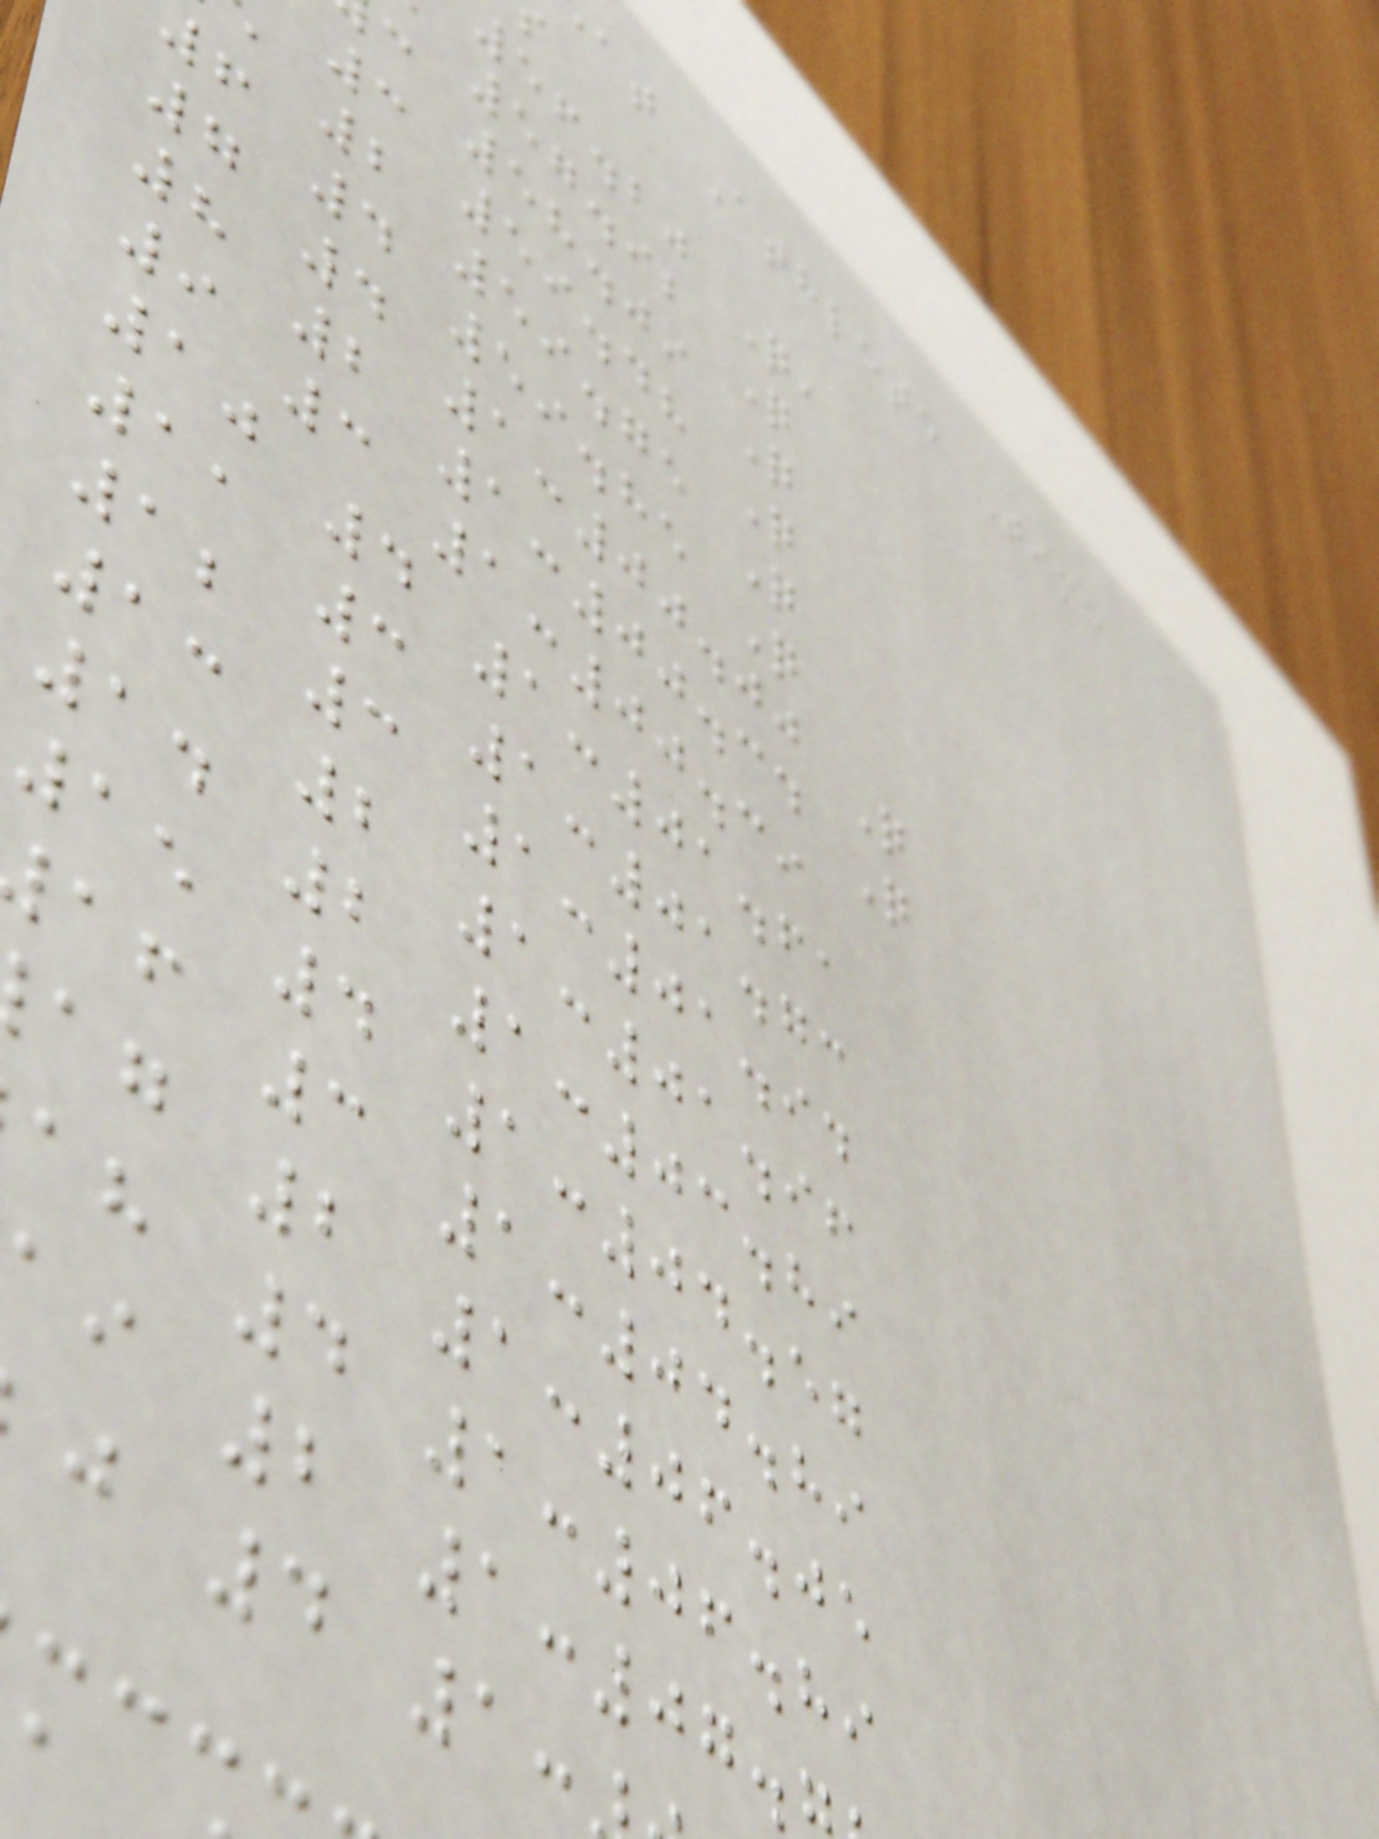at Athlete Time
56.20 Q,
57.92 Q
c 58.09 Q
3 59.48 Q
2 59.75 Q
f 4 59.85 Q
7 4 1:00.00 Q
8 2 1:00.34 Q
9 3 1:00.39
10 4 1:01.61
11 3 1:01.73
12 3 1:01.94
13 2 1:01.96
14 2 1:03.89
15 4 1:04.57
af 3 1:04.89
ag 2 1:06.05
ah 4 1:06.89
ai 2 1:07.
j 4 1:
